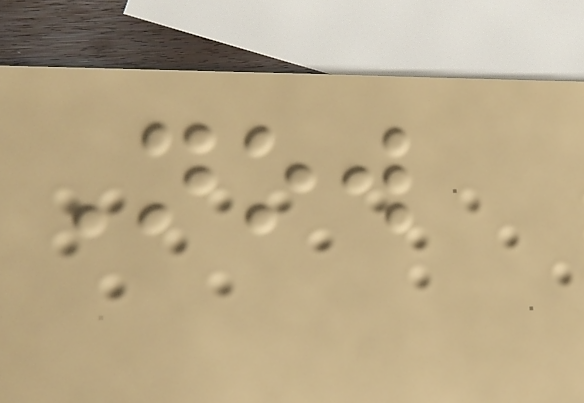Now
